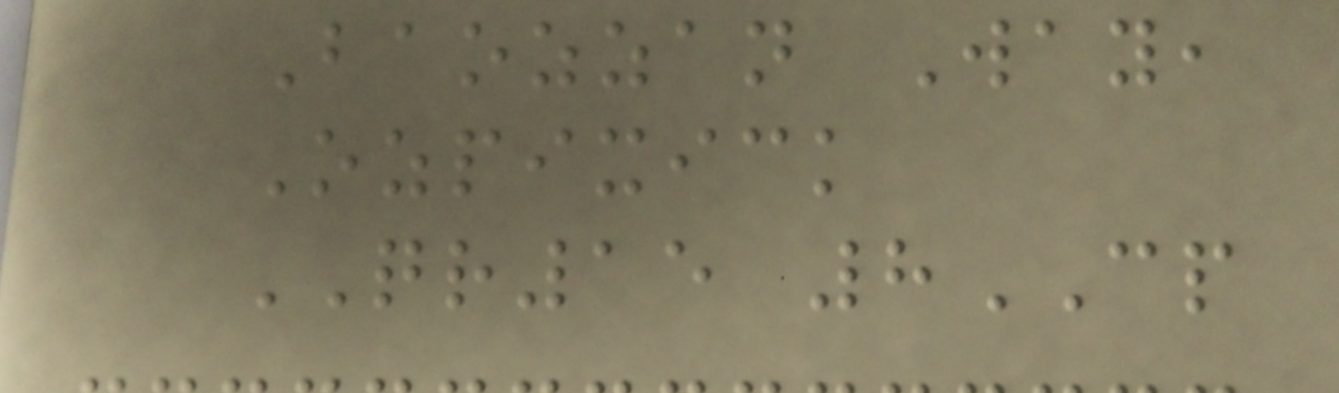Baozzan Way,
Ozpixick
QR15 8CP
